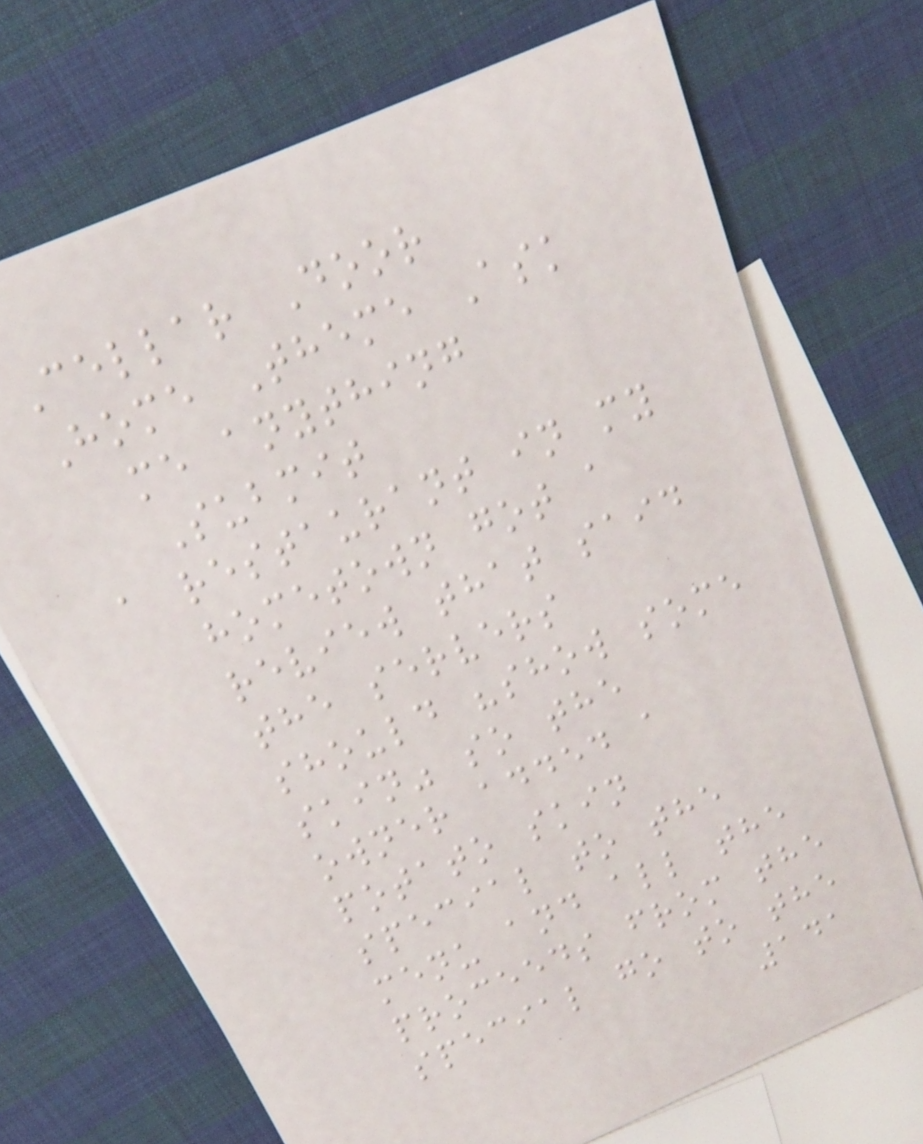Cellar Door
Home Theme Ask
me anything
Submit
a restaurant in my
hometown got a
review that said
the servers
should "show some
skin" so the
owner added a
potato skin
special to the
menu and all the
proceeds from the
special go to the
141
